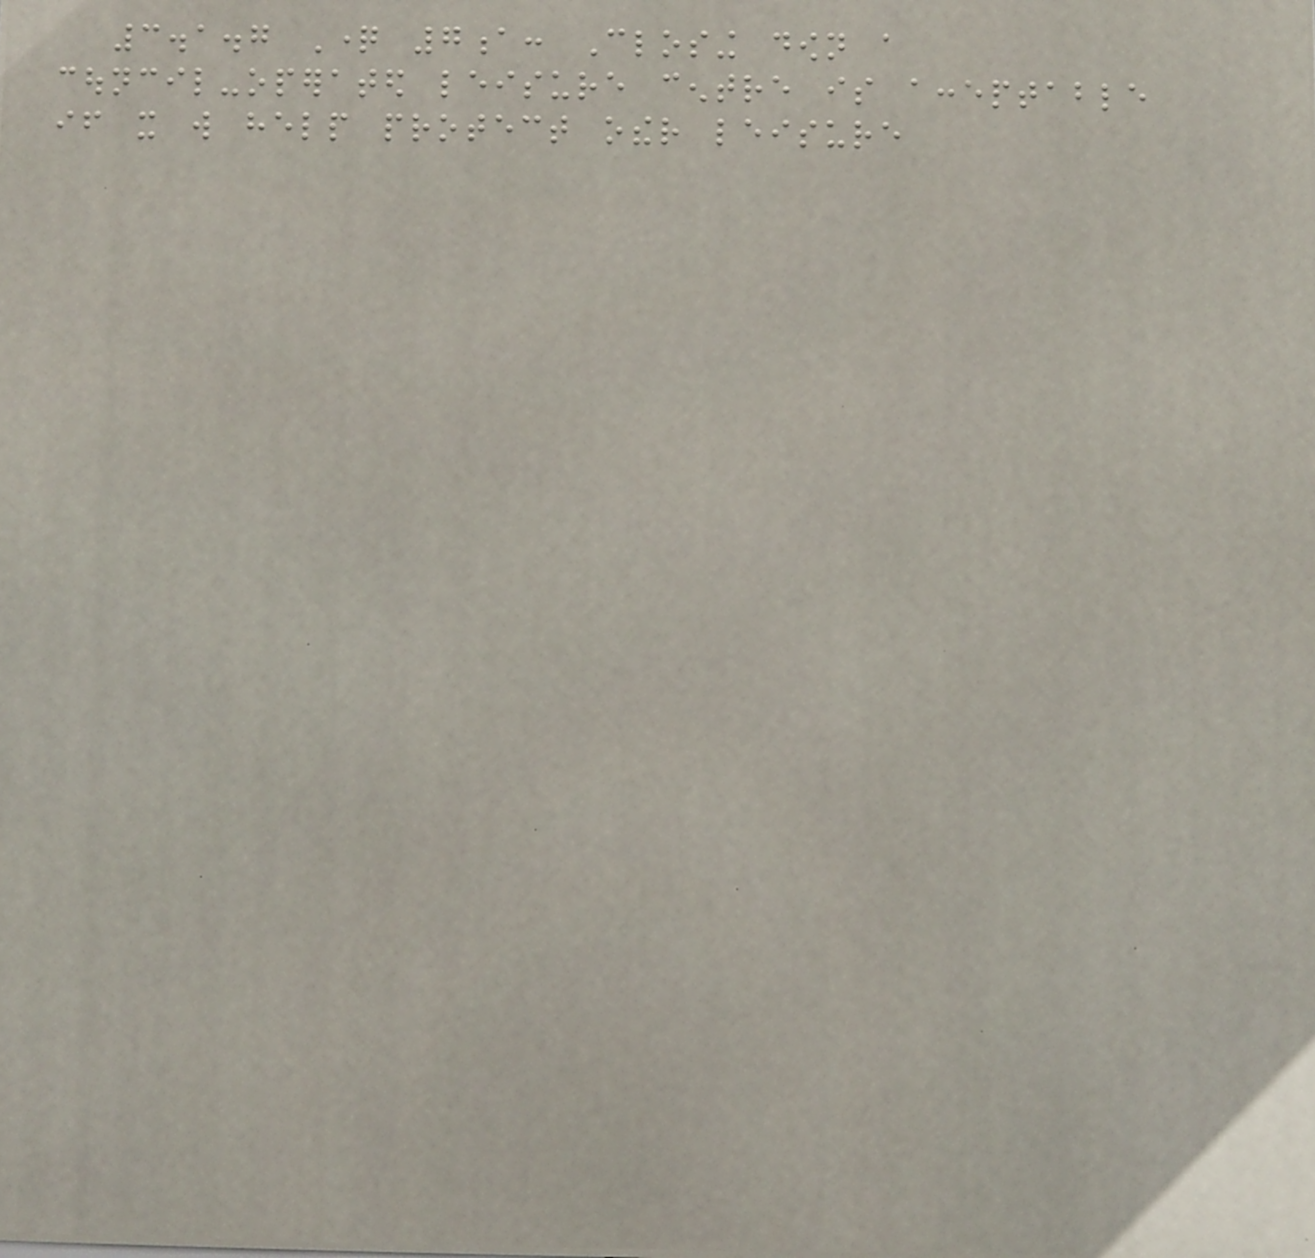3.1.7 Question 7a: Closing down a
council-operated leisure centre is acceptable
if it will help protect other leisure
